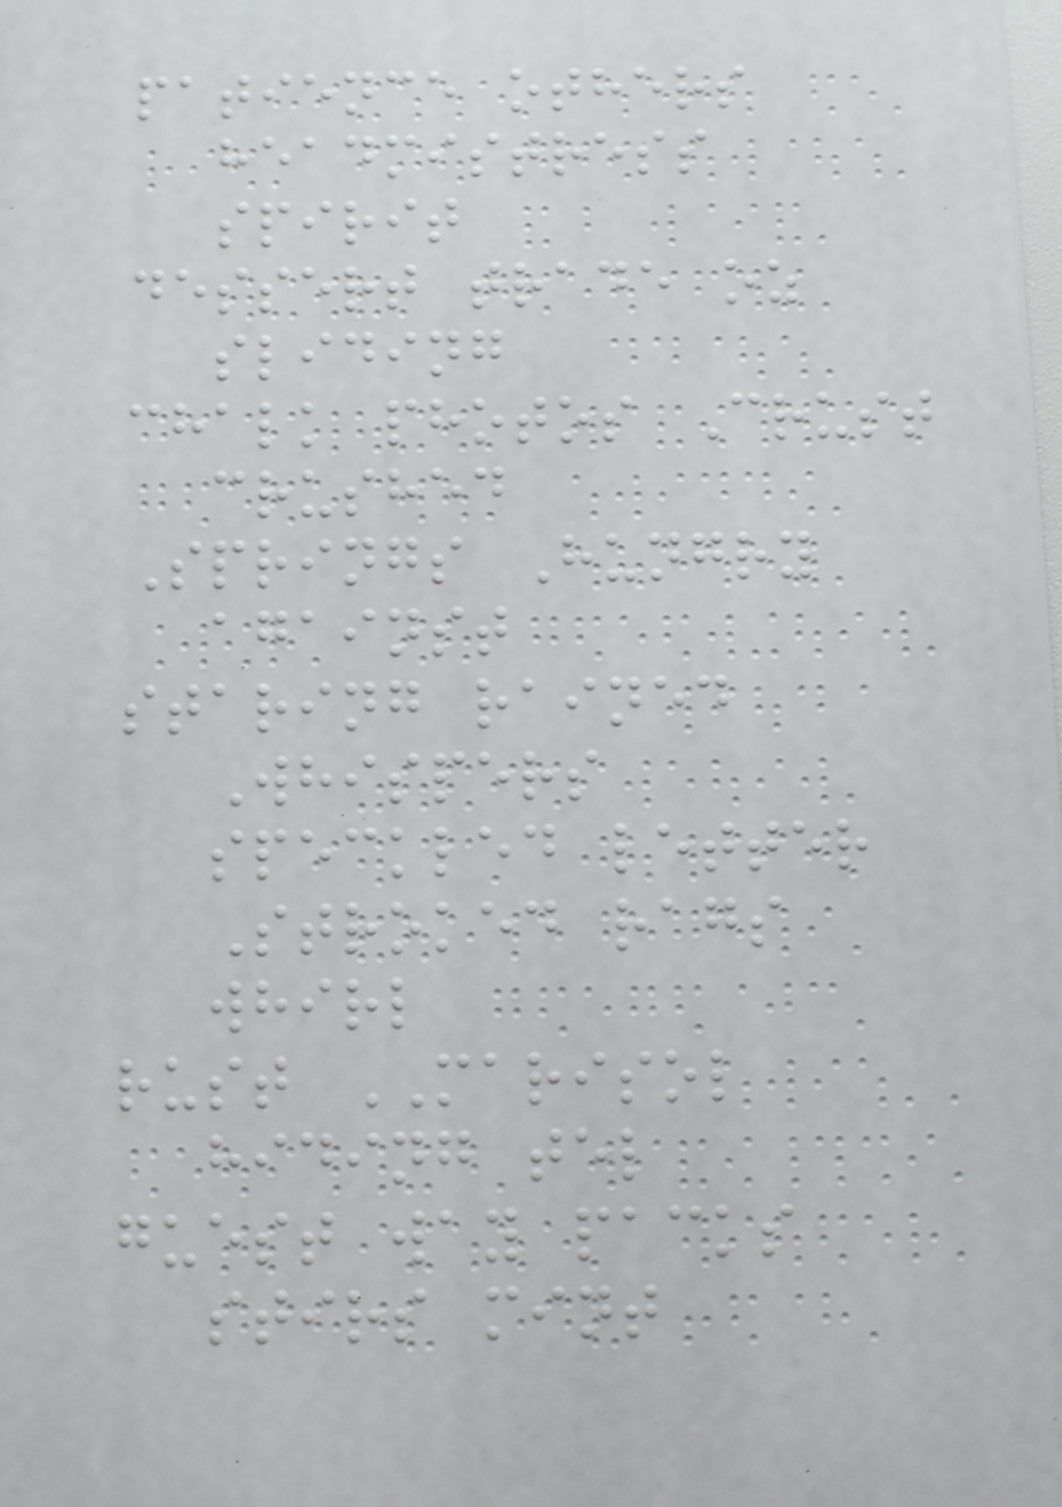patience others
headmistress
spirit
dessert trade oz
sliding
chalk photos Crust
crushed
Springs Hungry
against
staring rained
Whispers
speckled letter
Stroked rags
whirl
rust MARISOL
hiding tel
guest way packs
stirs mint
